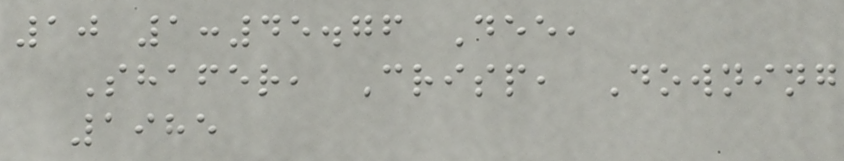10 1:45.76 Dee,
Shafer, Crisp, Downing
1985
